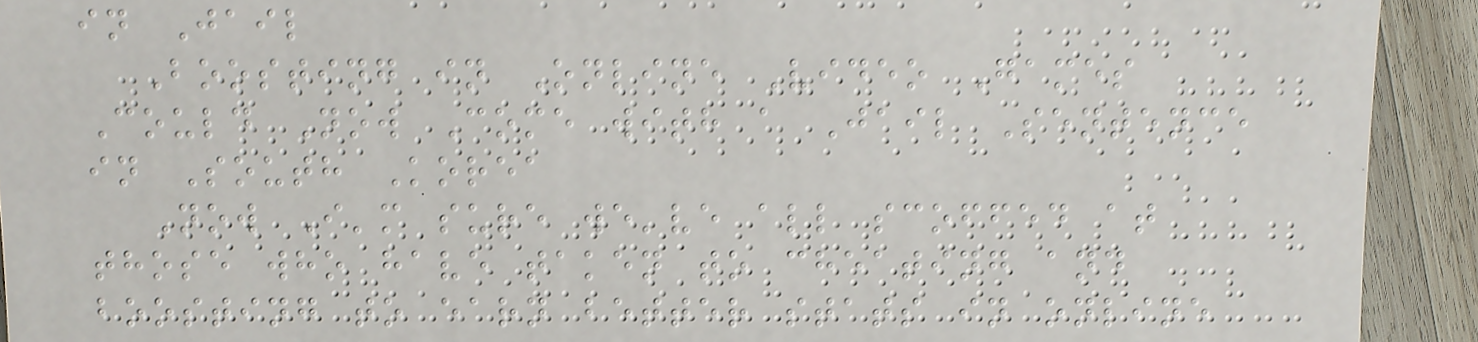in Jail
Boosting in Online Video Games
Could Now Come with a Jail Sentence
in South Korea
Now I'm sure we've all scoffed at
those who have taken to cheating and
boosting to earn better stats in online
